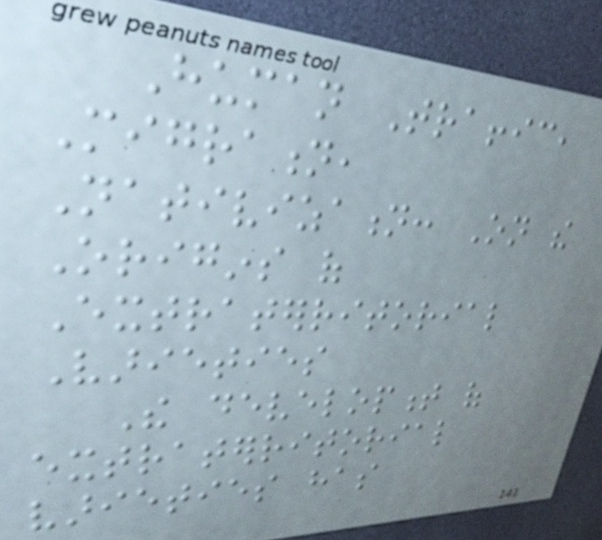Human Traffic,
Migration,
Nativization: On the
Origins of
Extraterritorial
Varieties
The development of
extraterritorial
varieties has
